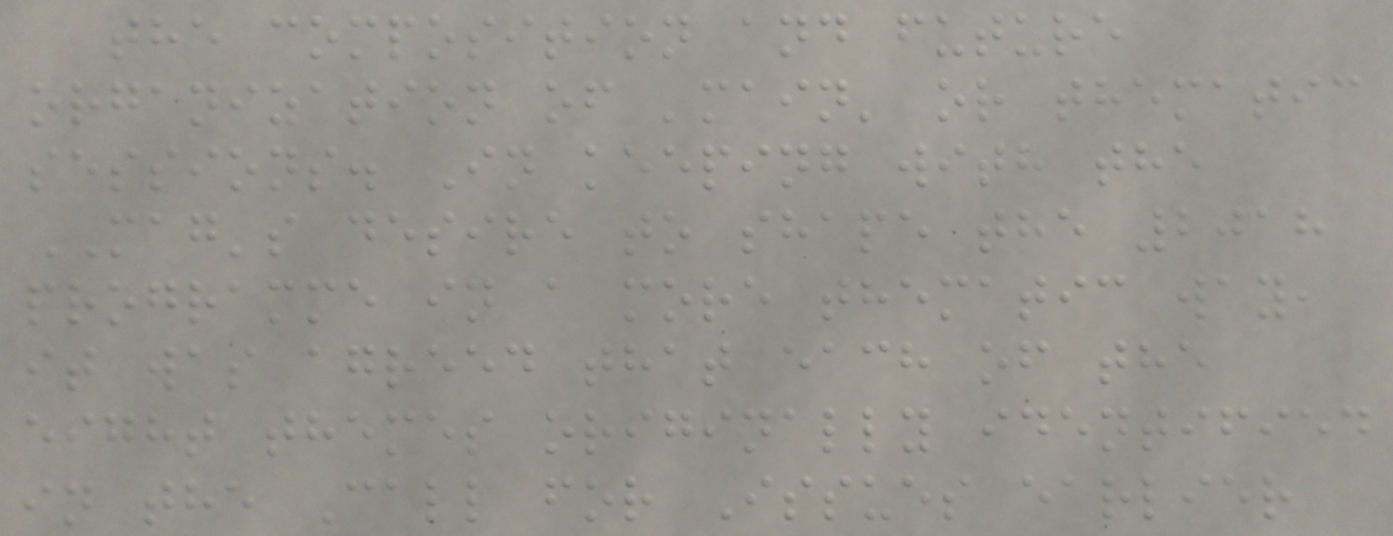the composition and future
organization of 'main' or thematic
sessions. In keeping with the
MAG's desire to shape the 2018
programme in a more thematic way,
it was agreed that each of the
eight themes originally identified
in the Call for Issues earlier
